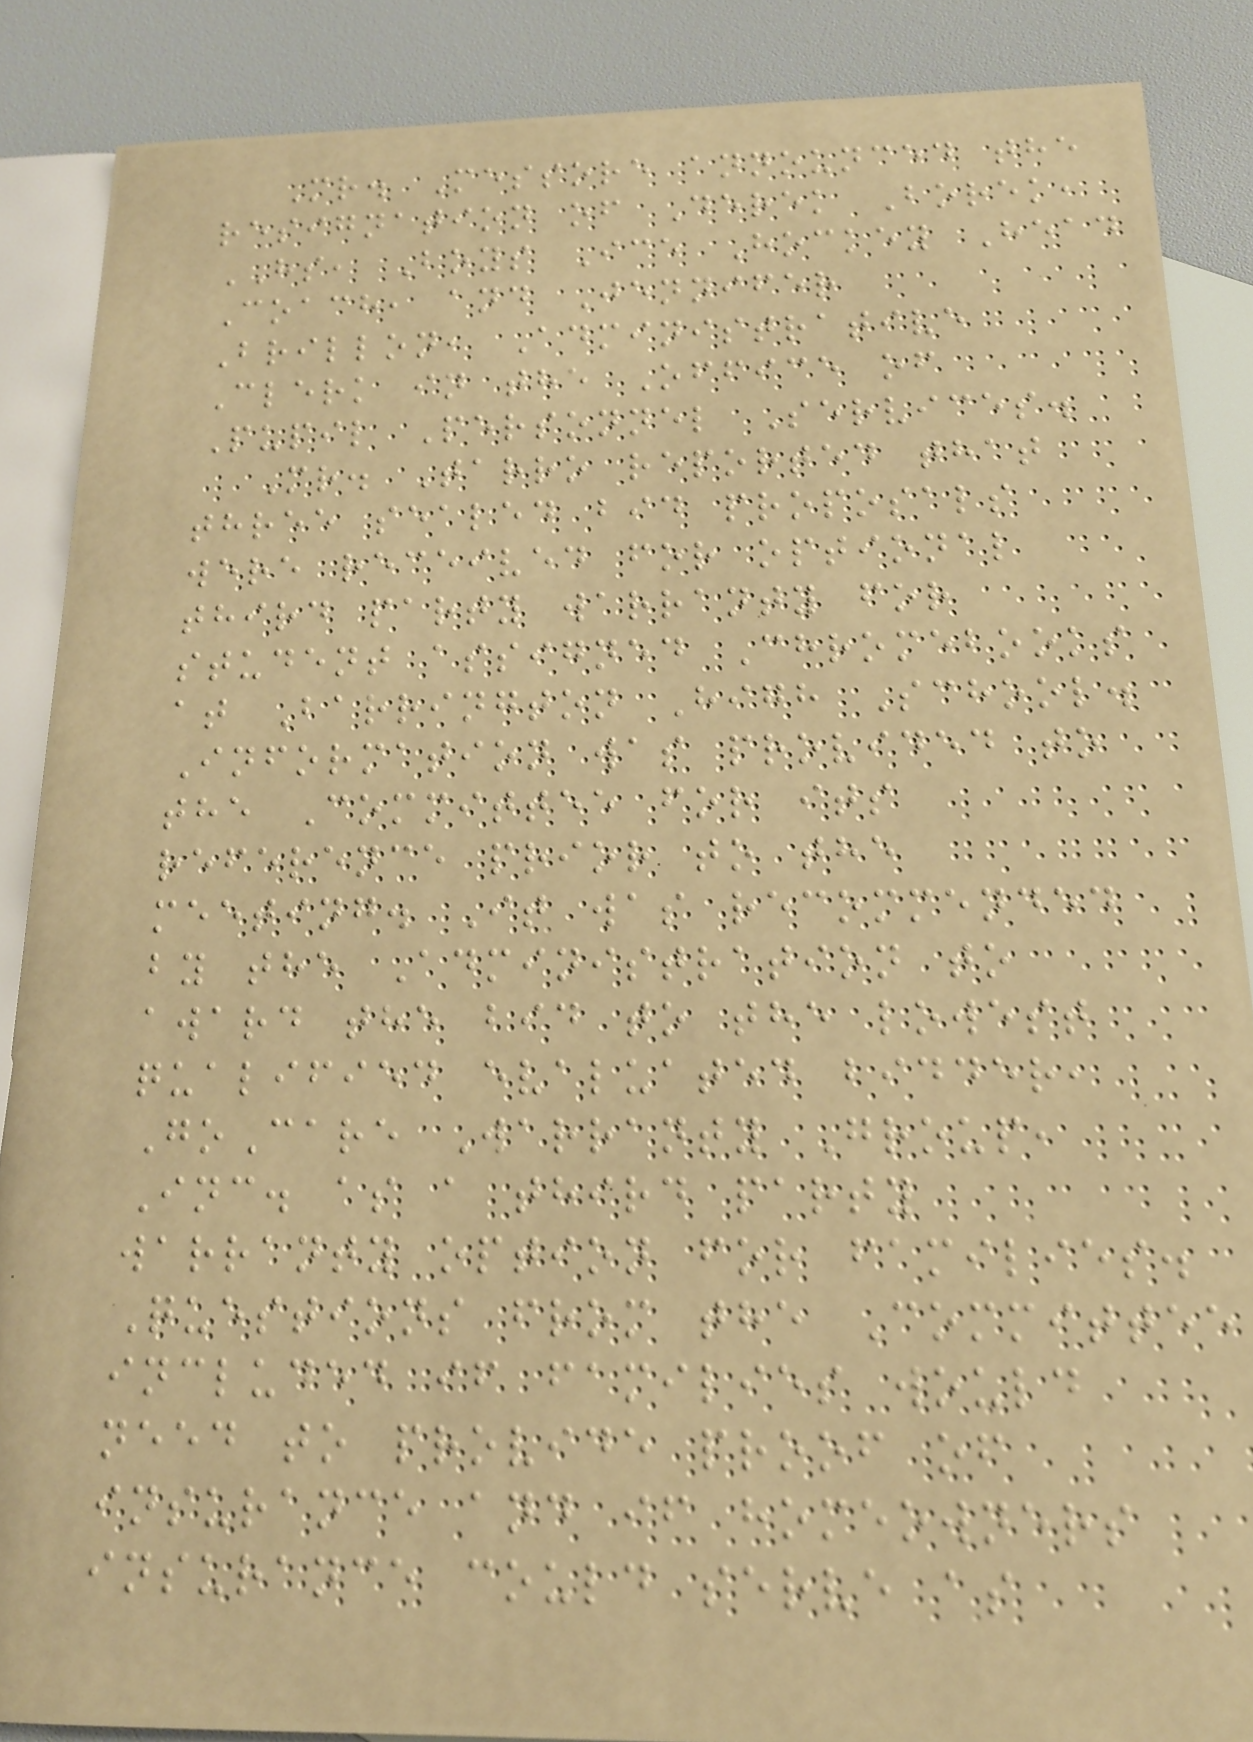Mr. Messore announced the
resignation of Derek Borek,
HS, Boys Ice Hockey Head
Coach, and Jennifer
Brillon, Administrative
Clerk in the Office of
Pupil Personnel Services.
Mr. Tarro reported that
three sealed bid proposals
were received for optional
third party warranty for
student assigned Chromebooks
at Barrington High School.
Information was provided to
the Committee for its
reference prior to the
meeting. It was recommended
by the Administration to
award the bid to the lowest
qualified evaluated bidder,
GoCare Warranty Group,
Inc. as a third party
warranty option for families.
Questions from the Committee
included if families would
need to provide proof of
insurance and if homeowners
insurance could serve as
